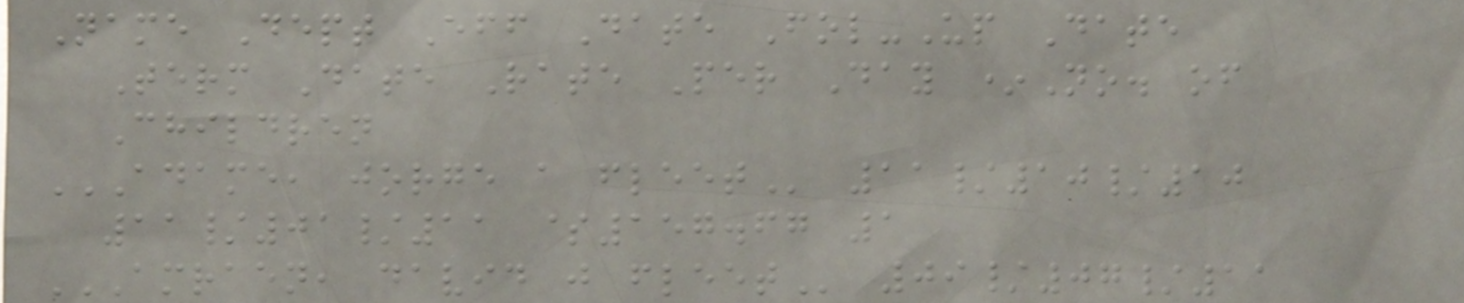Name Dept Eff Date Fol-Up Date
Term Date Rate Per Day *No. of
Children
ADAME, JORGE A FLEET 11/10/10
11/01/11 $157.67 1
AMRAEN, DAVID J FLEET 09/07/11
